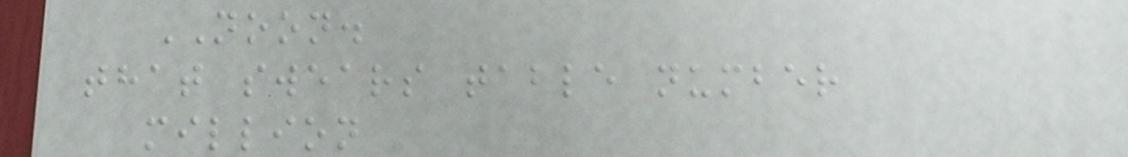NOON.
that swears table number
million
